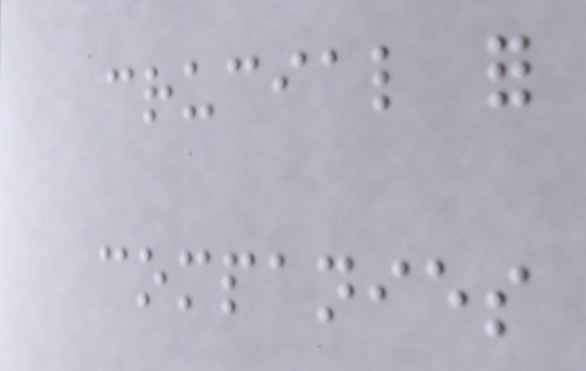crucial for
companies
